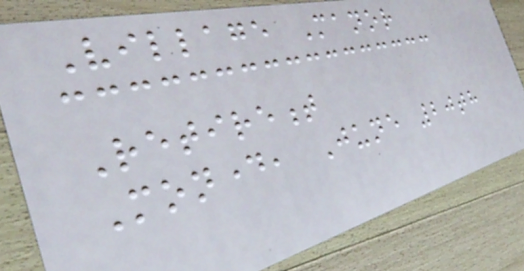Village Manor
Retirement
Monday, June 20th
